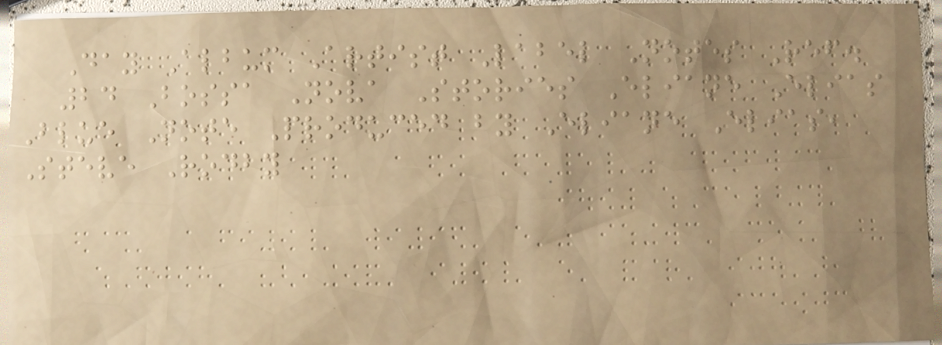Day Album Artist Label Notes Ref.
24 Bossa Nova Stories Eliane Elias
Blue Note Produced by Eliane Elias,
Steve Rodby
